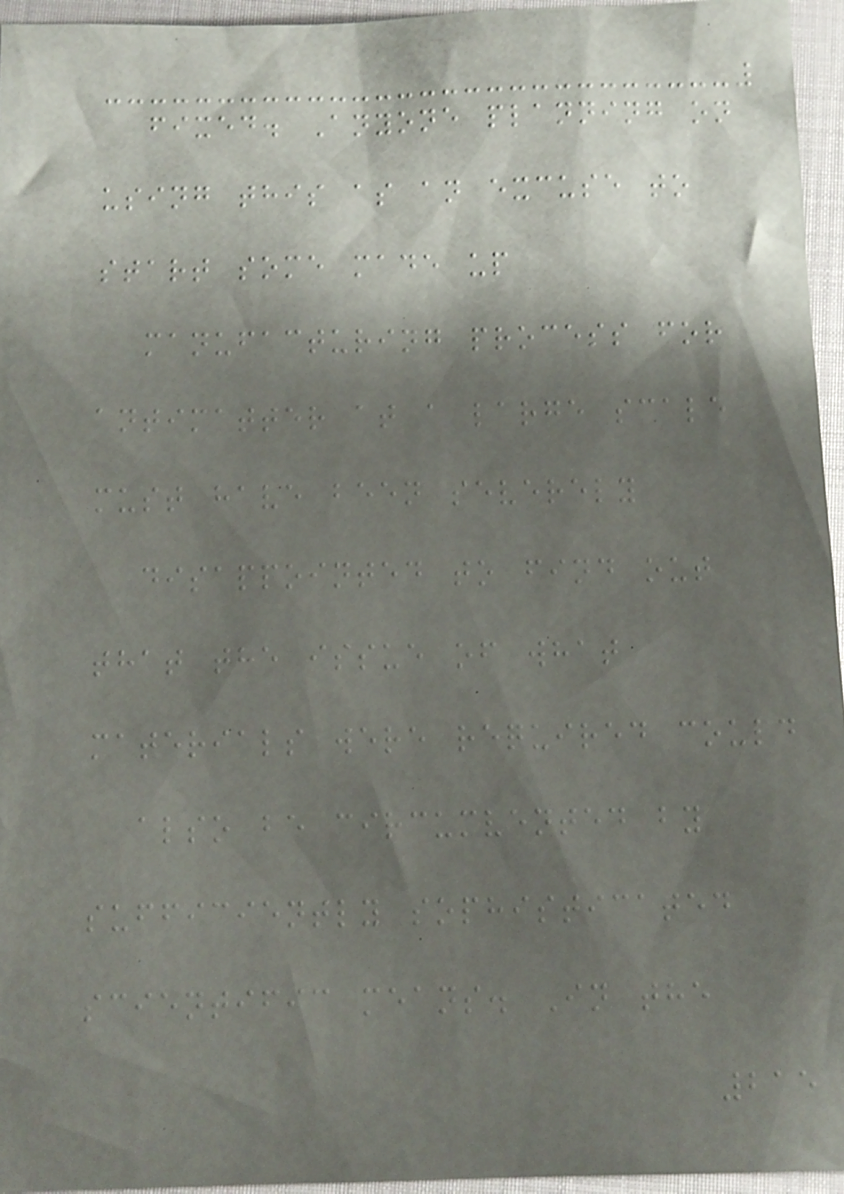fixed. Anyone planning on
using this as an excuse to
start some made up
manufacturing process for
antimatter at a large scale
must have been severely
disappointed to find out
that the issue of what
materials were required could
also be circumvented by
sufficiently sophisticated
scientific means. In the
215
